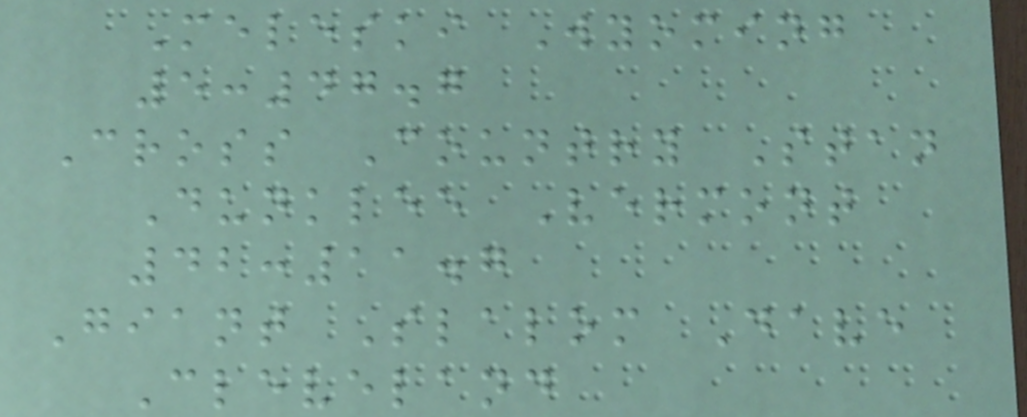Meleski Wyoming
5:47.7
Cross Country Stan
Dunklee Vermont
42:11.7
Giant Slalom Dave
Cleveland
